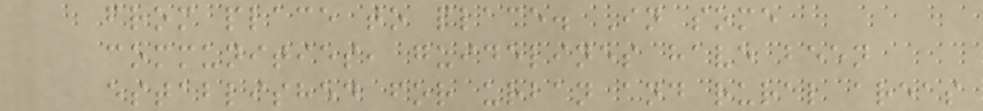from place to place. In some
communities, guidelines have been
established for urban and rural areas
